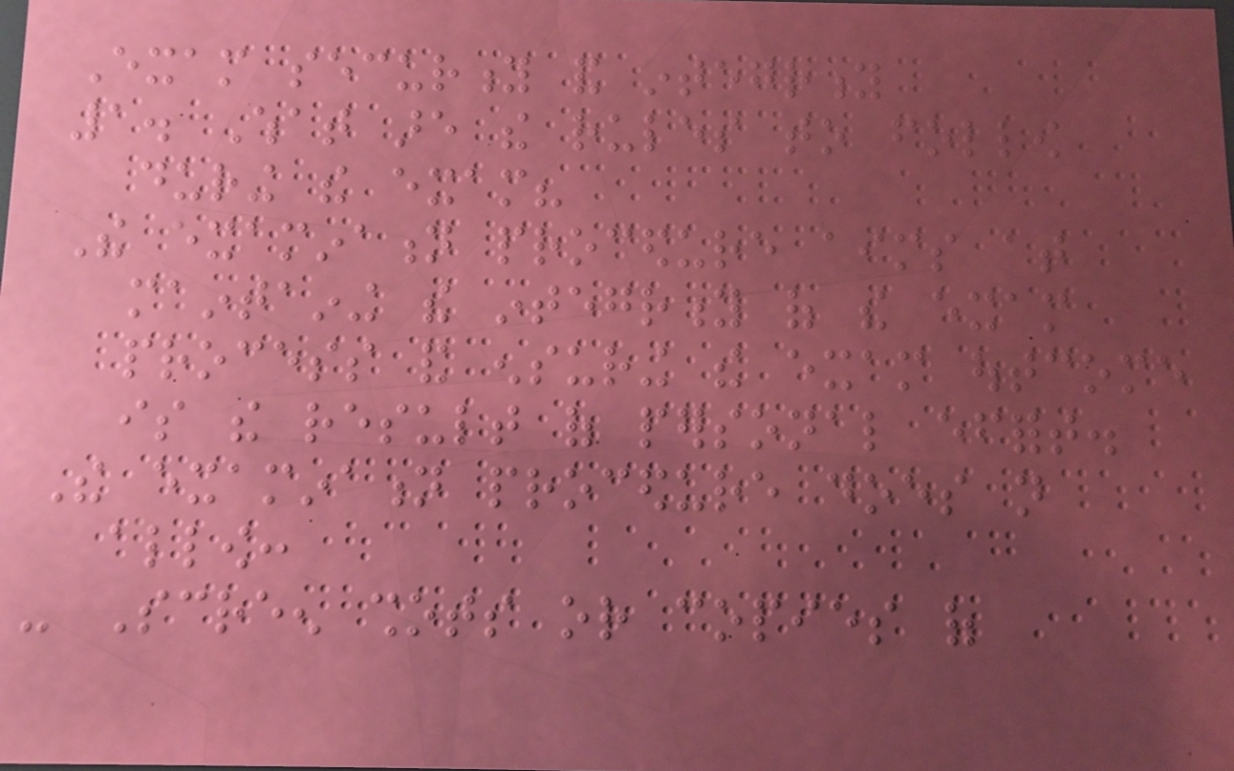Exam security and integrity
1. What are the rules to follow
during the exam?
The examination procedure aims at
maintaining the integrity of the exam
process and ensuring the exam outcome
is the result of personal effort.
The examination procedure does not
allow:
- Screen shots or copies of
